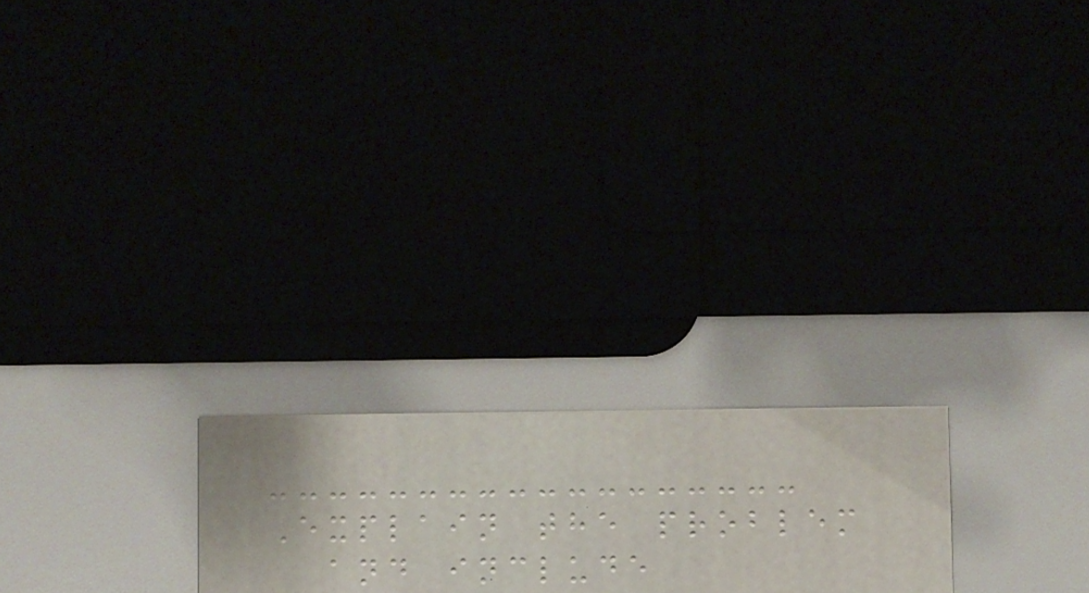Explain the problem
and include
